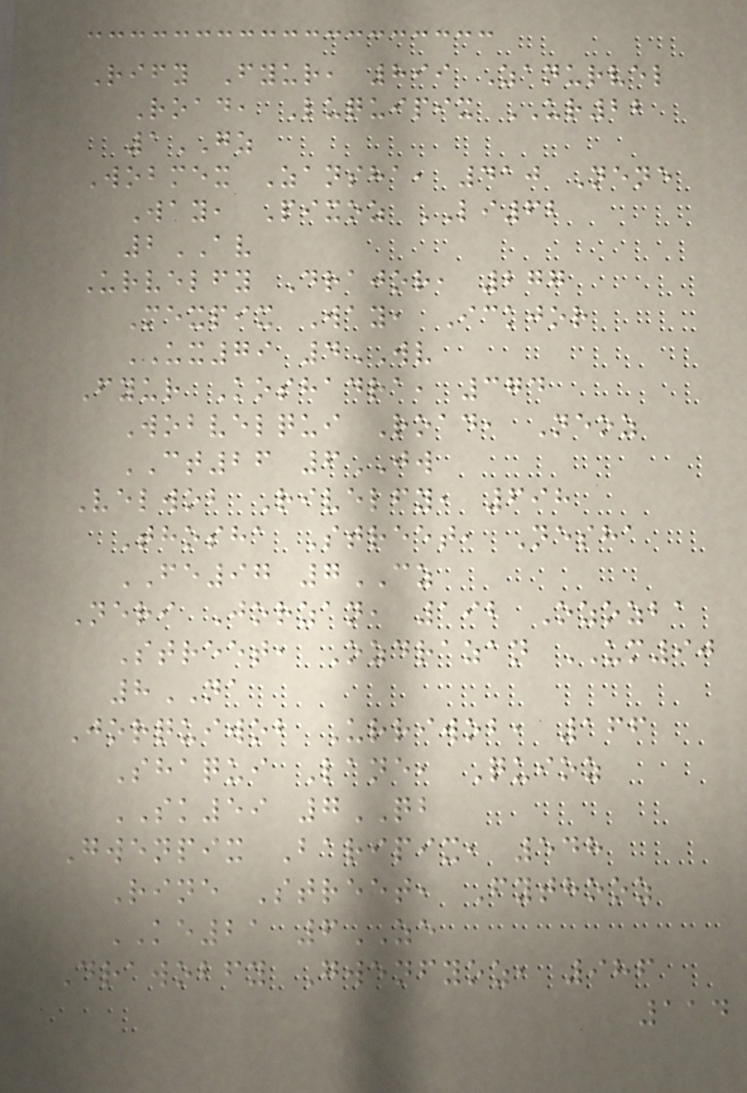Rify Fyur, 899 Zanurvel
Road, Luquipix UR22
1GZ
Wobmex Zansha, 410 Nene
Way, Pixoz LI62
2AV
Urvelfy Drajor, 277
Mexpix Way, Ickjor
UX79 4WV
Fyur Koshadra, 374
Wobvelqui Road, Neoz
CT26 6JW
Velwob Rivelfy, 698
Thosha Street, Nesha
FE97 7CZ
Neri Jorzan, 192 Ozozba
Street, Ozdrazan UM90
8NA
Jorquiwob Urriwob, 166
Shaqui Lane, Quioz
SK59 7QB
Gwenpix Baripix, 548
Rine Street, Fythooz
KE21 6ZE
Drawobfy Gwenfyoz, 986
114
